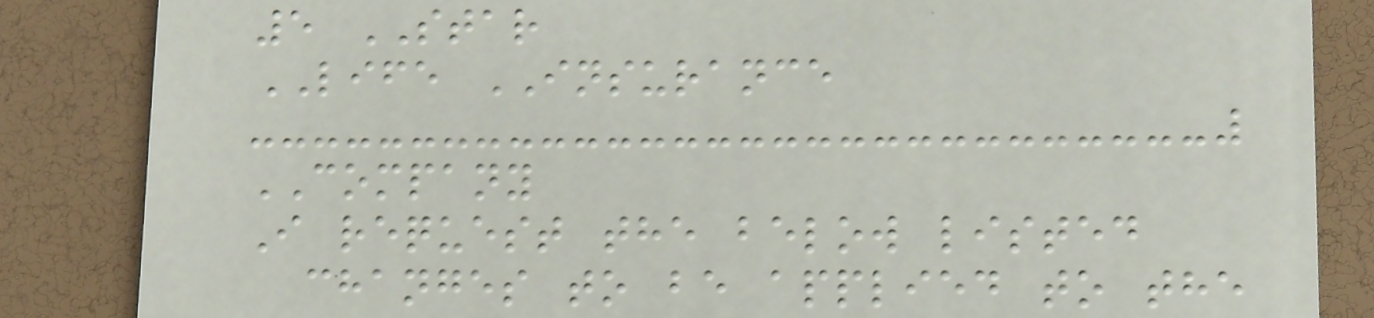5 STAR
LIFE INSURANCE
COMPANY
I request the below listed
changes to be applied to the
